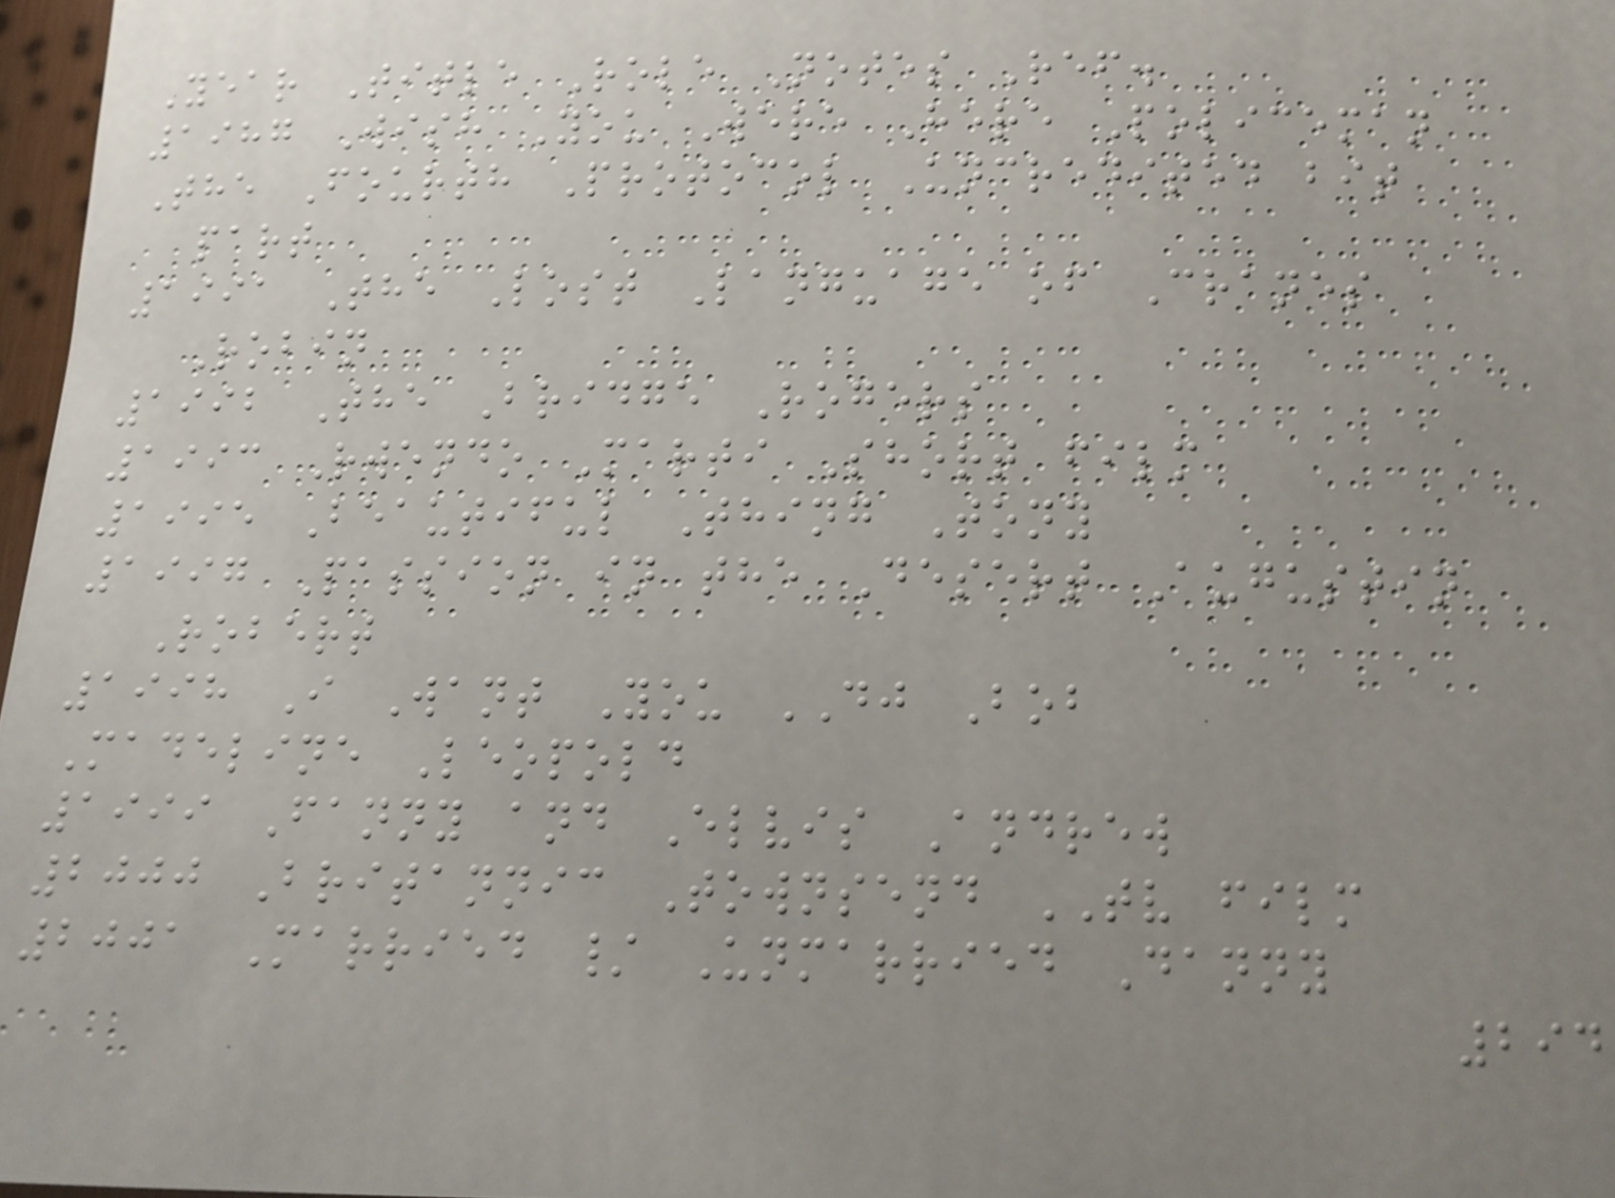Year Title Role Notes Ref.
1987 Wish You Were Here Policeman
The Fourth Protocol Uncredited bit
part
1991 The Lost Language of Cranes
Robin
1992 The Bridge Rogers
1993 Rwendo Marti Short film
1995 Beautiful Thing Tony
1997 Passion in the Desert Augustin
Robert
1998 I Want You DJ Bob
Madeline Leopold
1999 Fanny and Elvis Andrew
2000 Britannic Townsend TV film
2001 Married / Unmarried Danny
294
